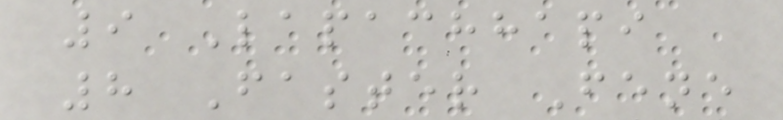9 Lapachhapi
8 Faster Fene
